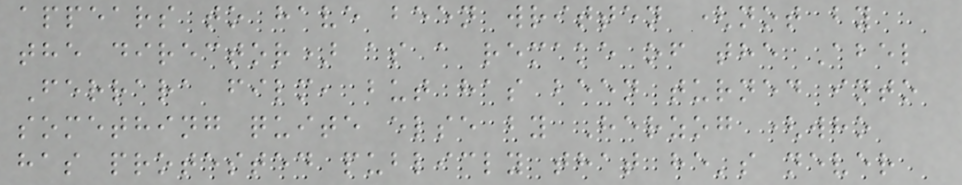appears to have been written (not by
the director) as a remake of the Abel
Ferrara film, but has been turned into
something quite else by Herzog (who
has protested publicly that he's never
